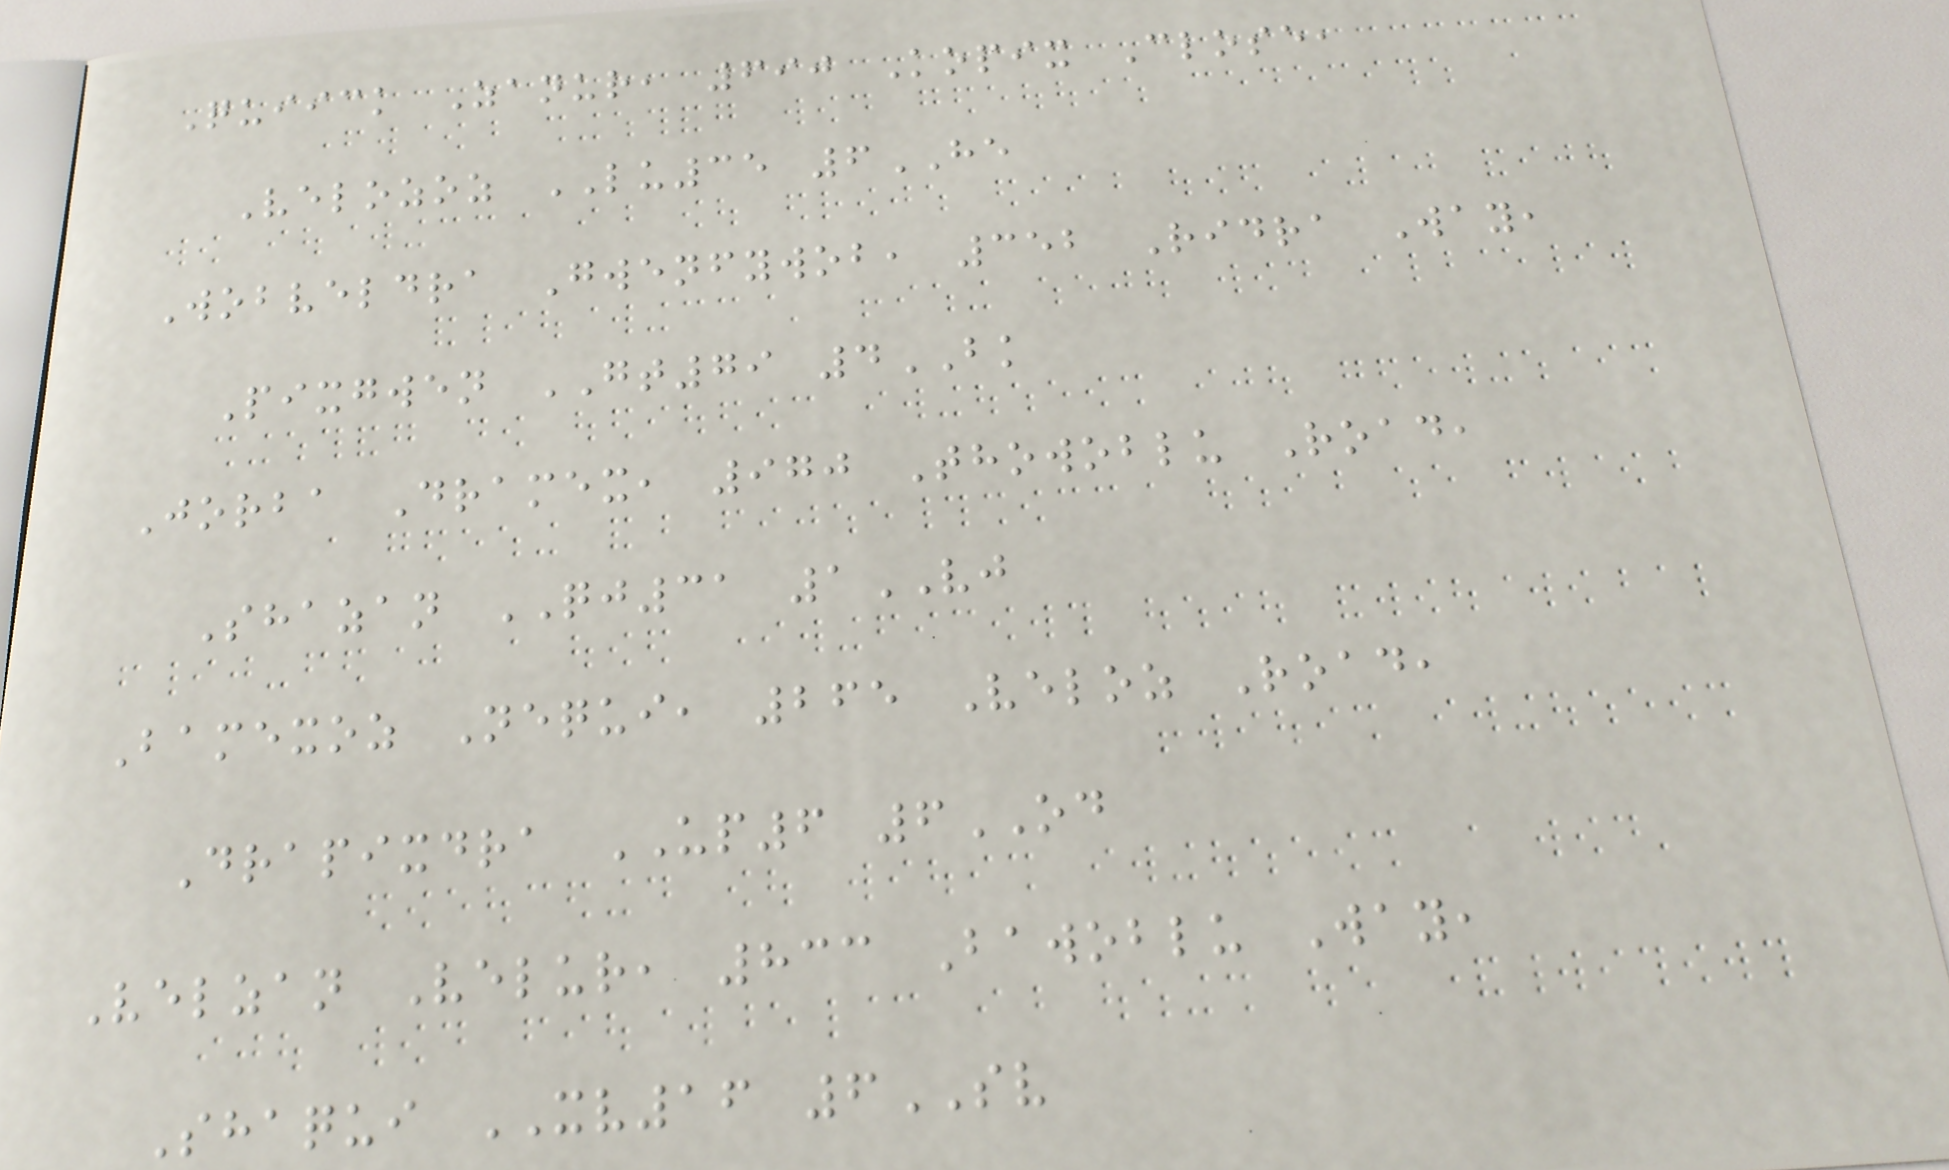Quiick Zanur, 690 Kopix Close,
Velozoz LU35 6HE
Wobveldra Gwenfywob, 352 Ridra Way,
Pixgwen GT79 4BK
Jorba Dramex, 970 Thowoblu Road,
Shazan QJ31 1VJ
Bamexoz Nequi, 265 Veloz Road,
Drapixdra UP6 6OD
Velzan Velur, 833 Bawoblu Way,
Shaqui XV16 6SV
